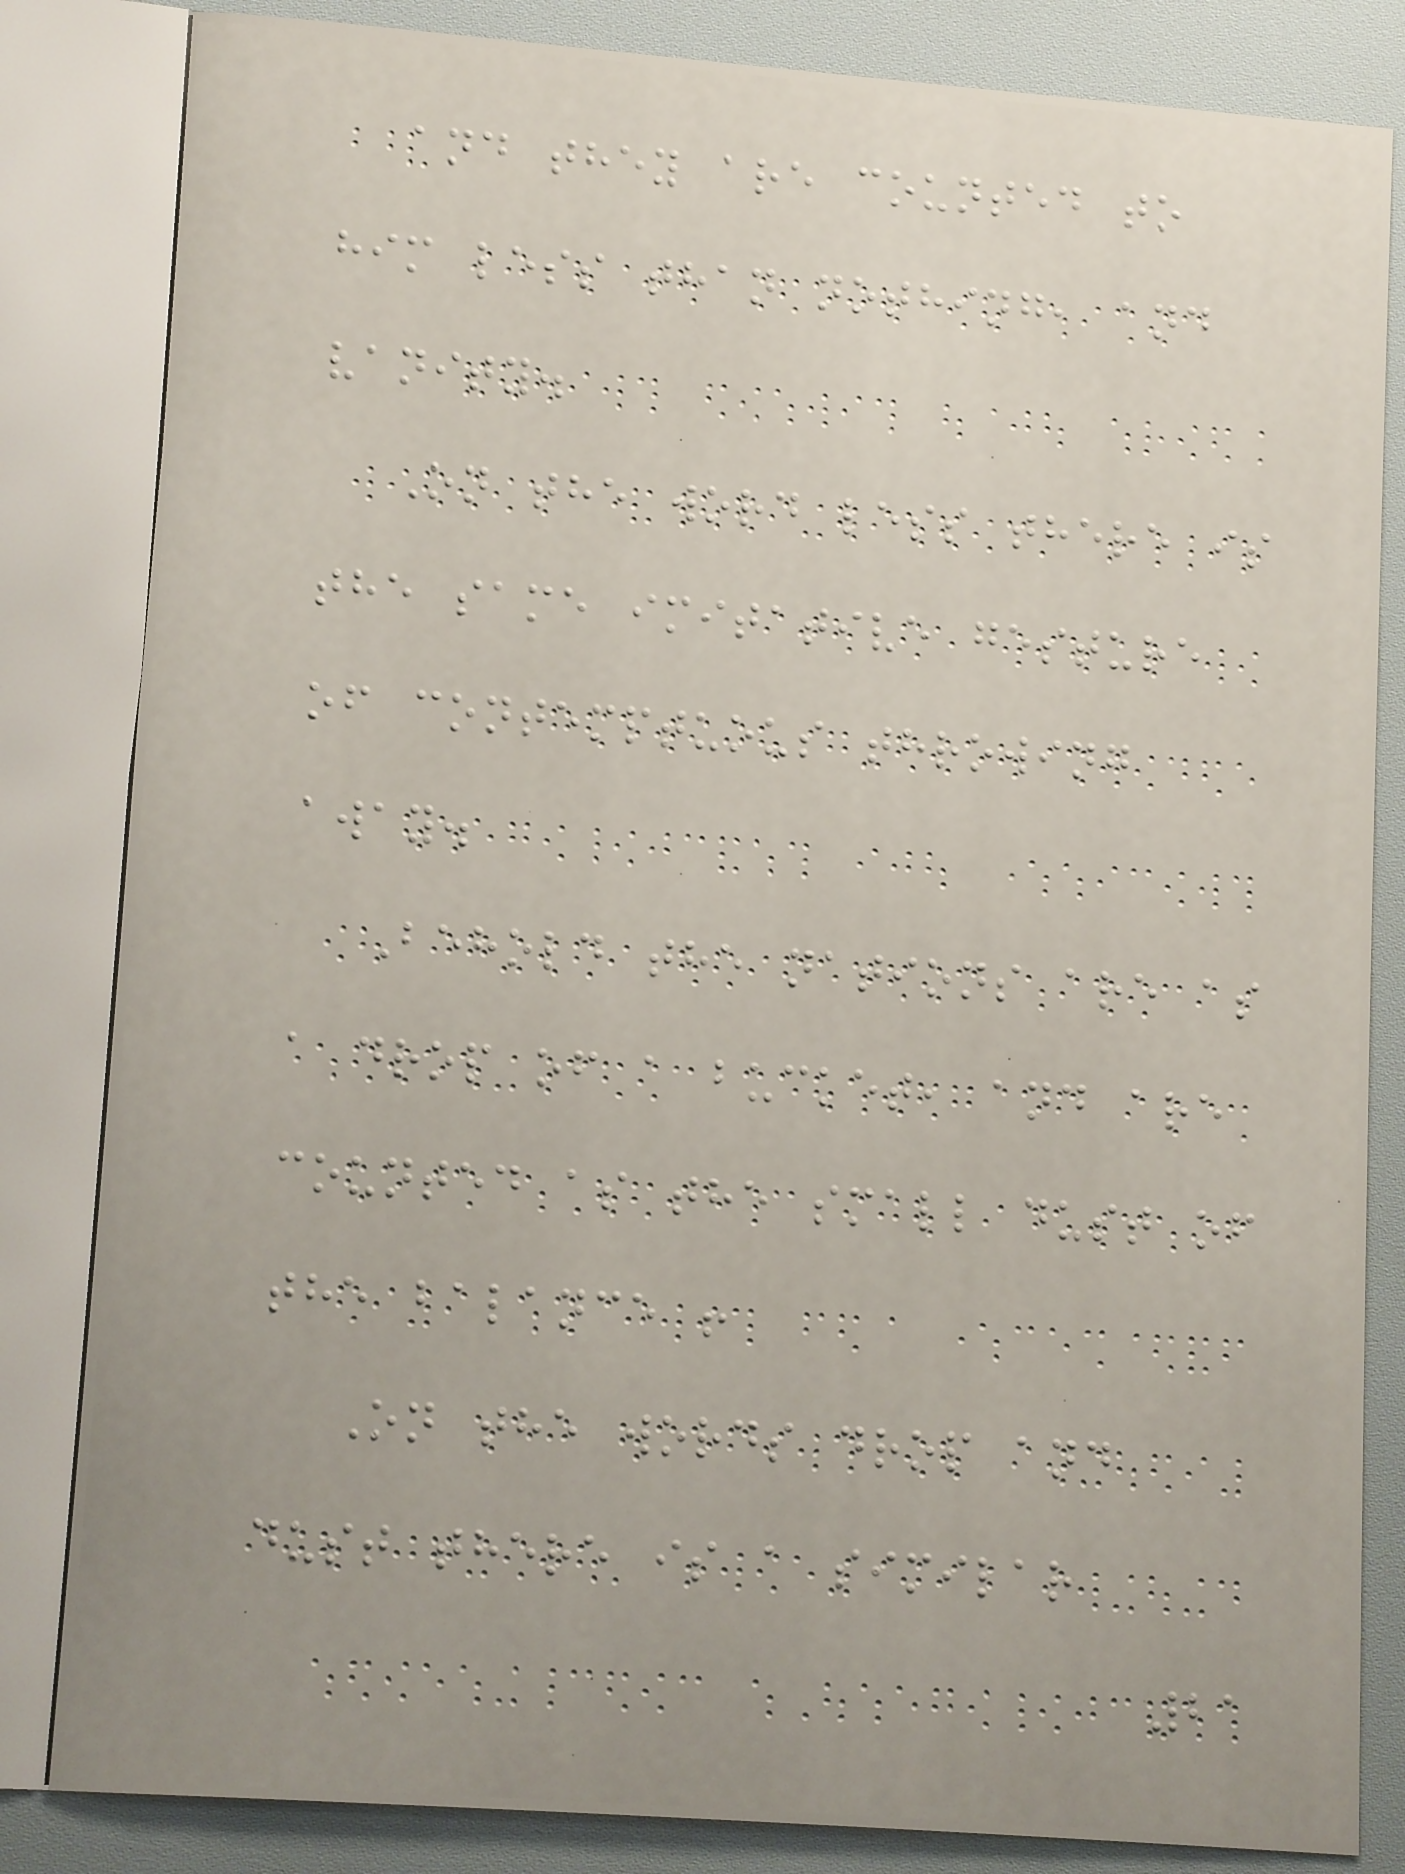and they are counted to
him less than nothing, and
vanity.
On the word less there is
the same imitative gesture
of contemptuous throwing
away.
Behold the nations are as
a drop of a bucket, and are
counted as the small dust of
the balance !
On the words drop and
dust there is a similar
21
